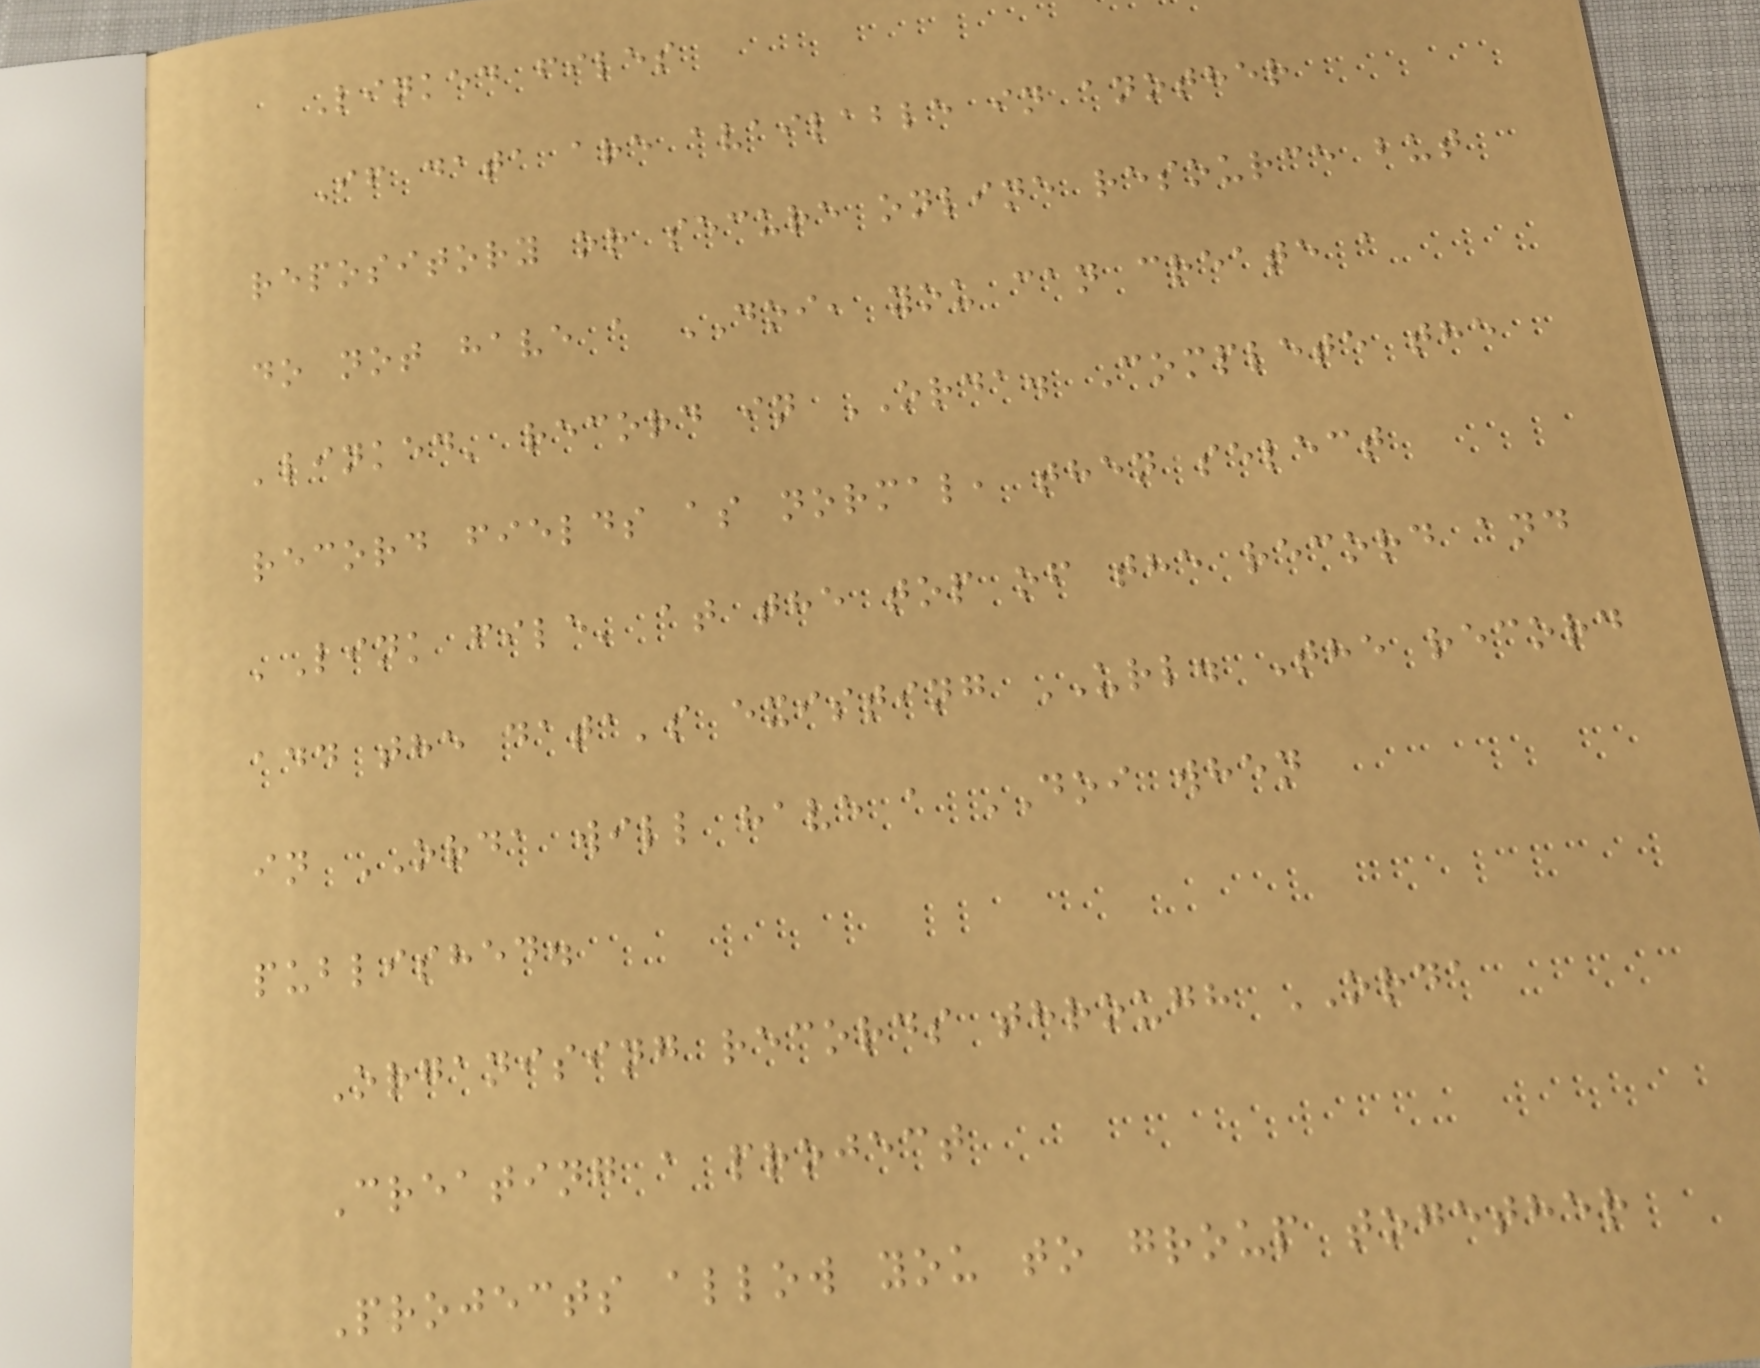Linked files
If data are available in another
repository or secure online resource but
do not have a DOI, you can create a
'linked' record in ORDA. Complete the
record fields as normal, then select
'Link file' at the top of the record and
add the data's existing URL. The record
in ORDA will have a DOI when
published.
Organising records through ORDA
Creating a project
Projects allow you to group together
